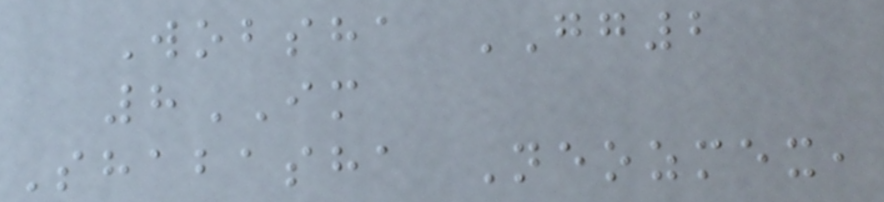Wobsha GG2
8IM
Shabasha Neozmex,
